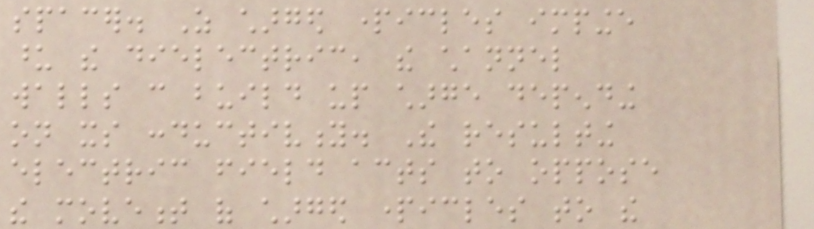spacer. As charged particles impinge
upon the dielectric, the channel
walls can build up charge depending
on its conductivity. The resulting
electric field acts to oppose
the movement of charged particles to the
